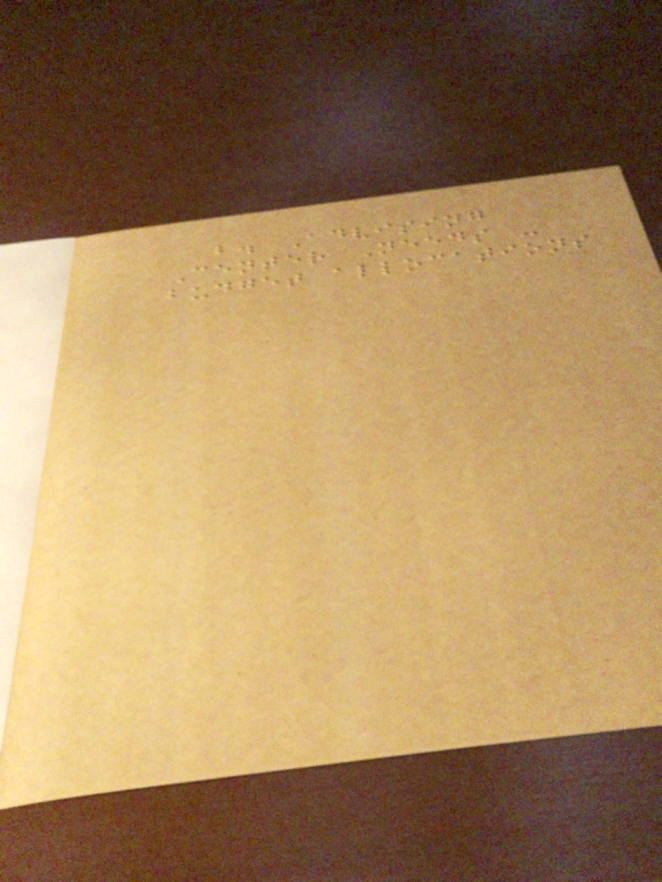b. Advising
Center Needs -
budget allocations
